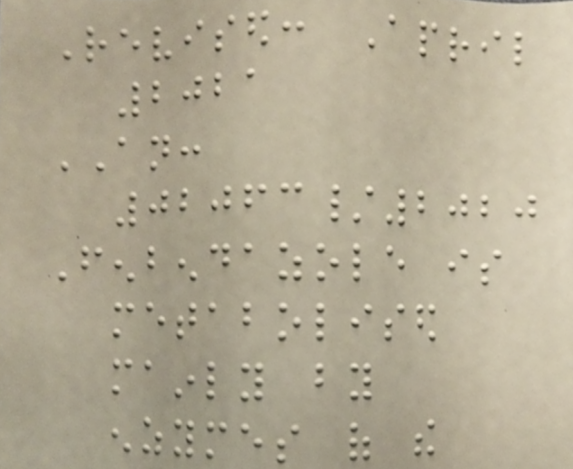Revised: April
2021
AN:
02063/2020
Fenbendazole is
metabolised
mainly by
enzymes of the
